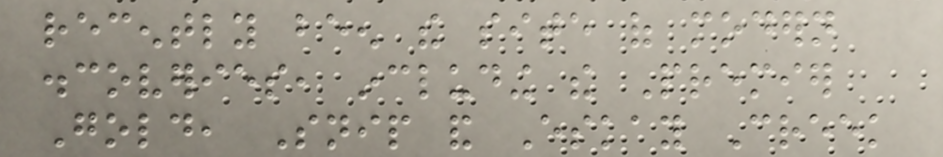recently been the site of modern
discoveries, including the Premier
Gold, Snip and Eskay Creek
